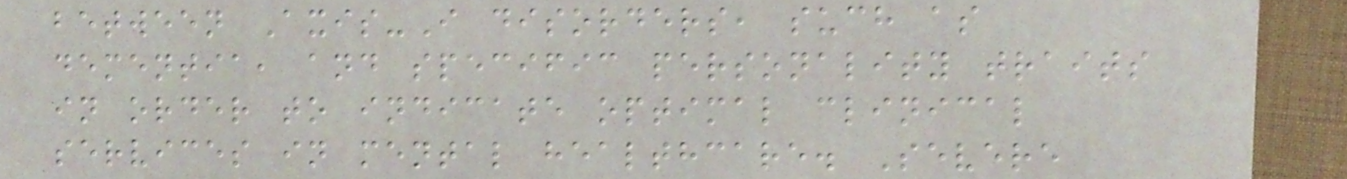between Axis-I disorders, such as
dementia, and specific personality traits
in order to indicate optimal clinical
services in mental healthcare. Severe
